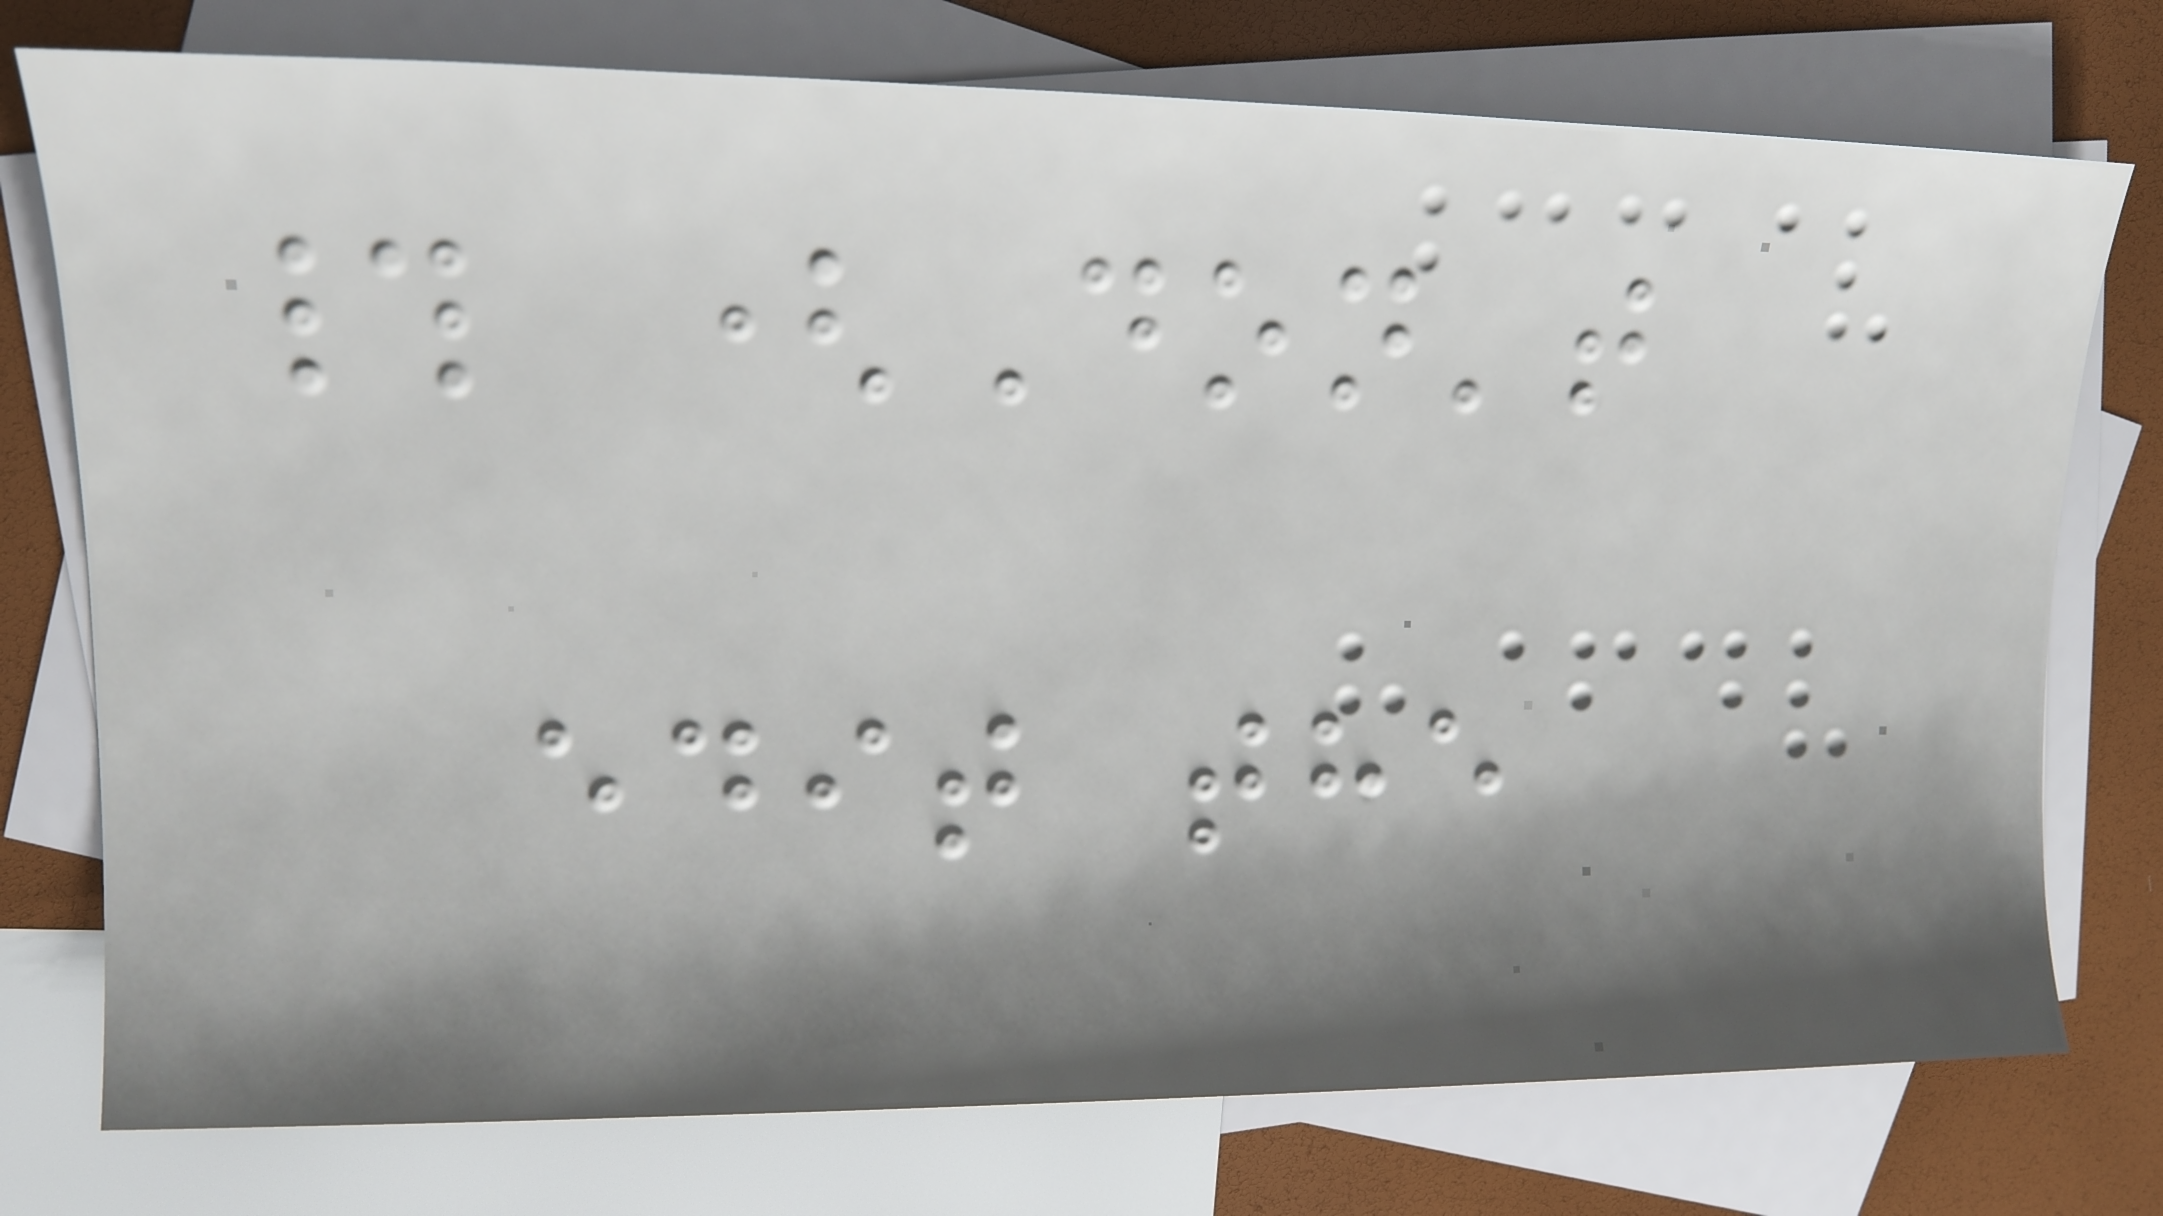# (Don't
edit the
